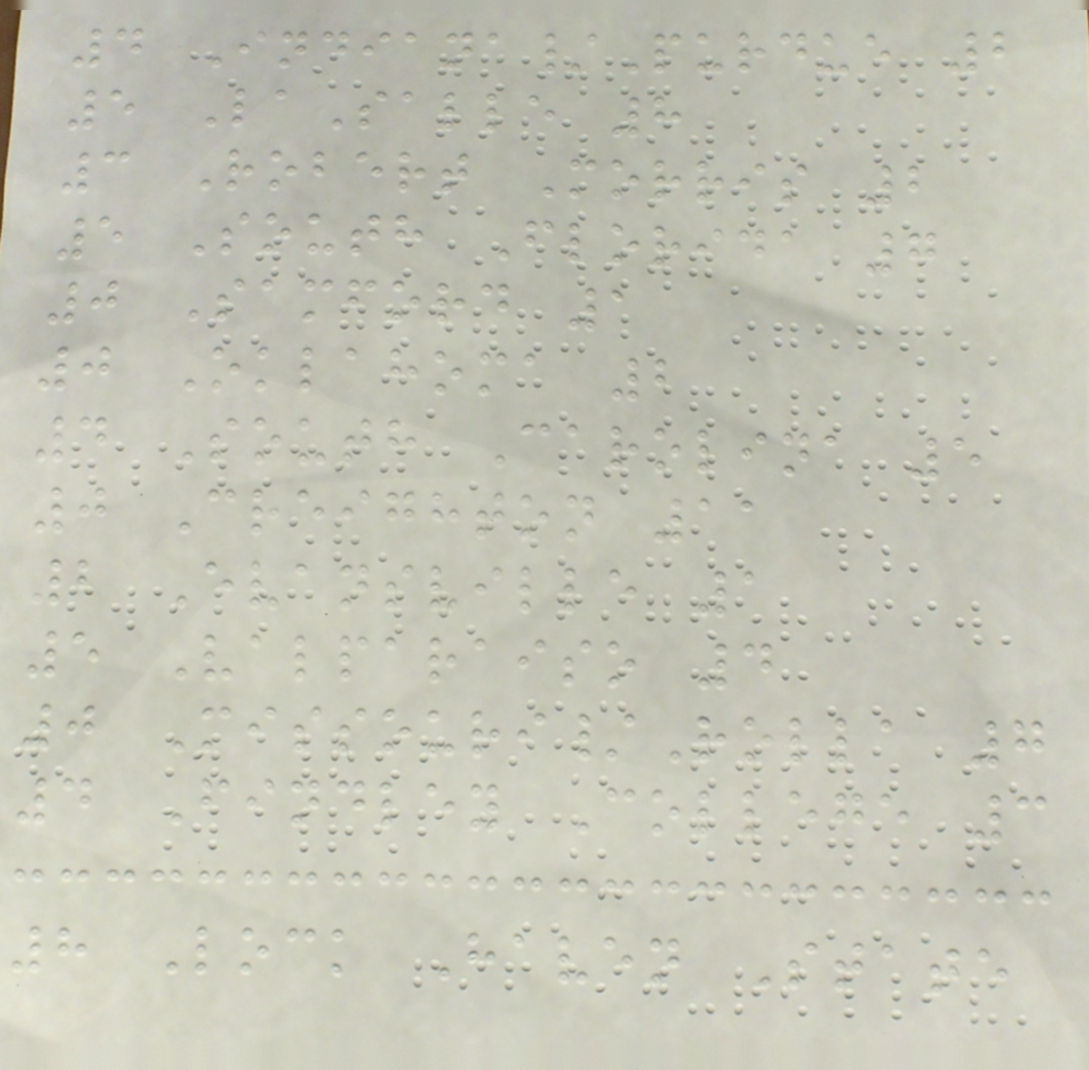4 Indiana/Purdue 2
5 LaSalle 8
3 Robert Morris 2
5 South Florida 7
0 Samford 1
0 Oklahoma 2
4 South Carolina 5
0 Creighton 11
2 Evansville 1
5 Valparaiso 4
0 Missouri/Rolla 7
4 Findley College 3
8 Lock Haven State
